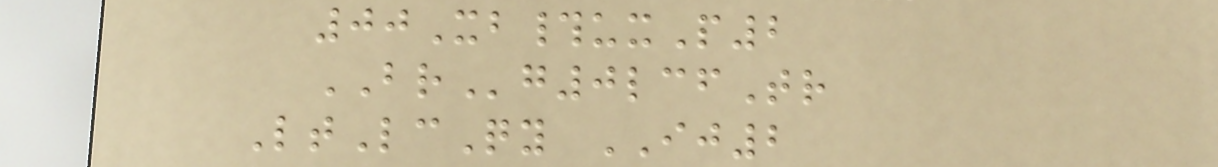00Xb#uxP2
BRg0lcfTr
LtLcQy IJ2
